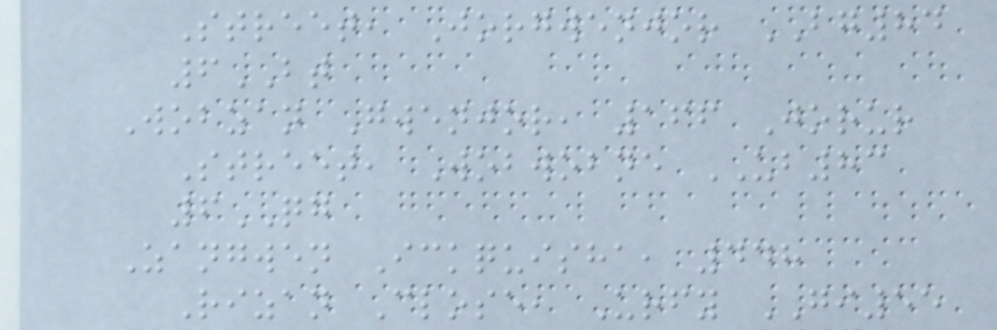Street, Jorgwenjor BG84
6BT
Wobzan Gwenjor, 166 Jorur
Street, Wobwobne UB83
6QG
Zangwen Ickquisha, 448
Rizan Close, Urfy GI55
